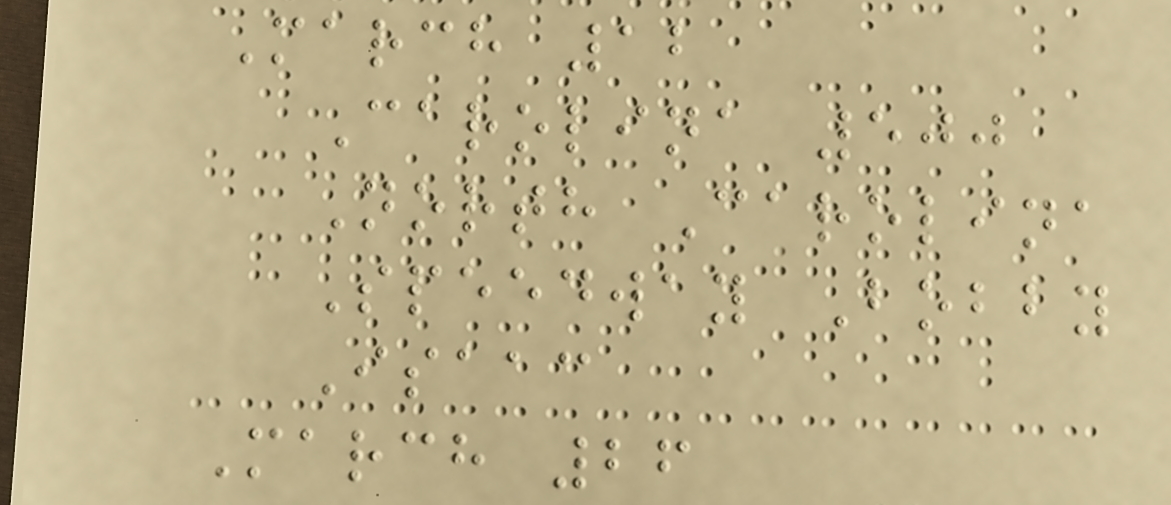March 12
Carolina 500
North Carolina
Speedway Bobby
Isaac
March 26
